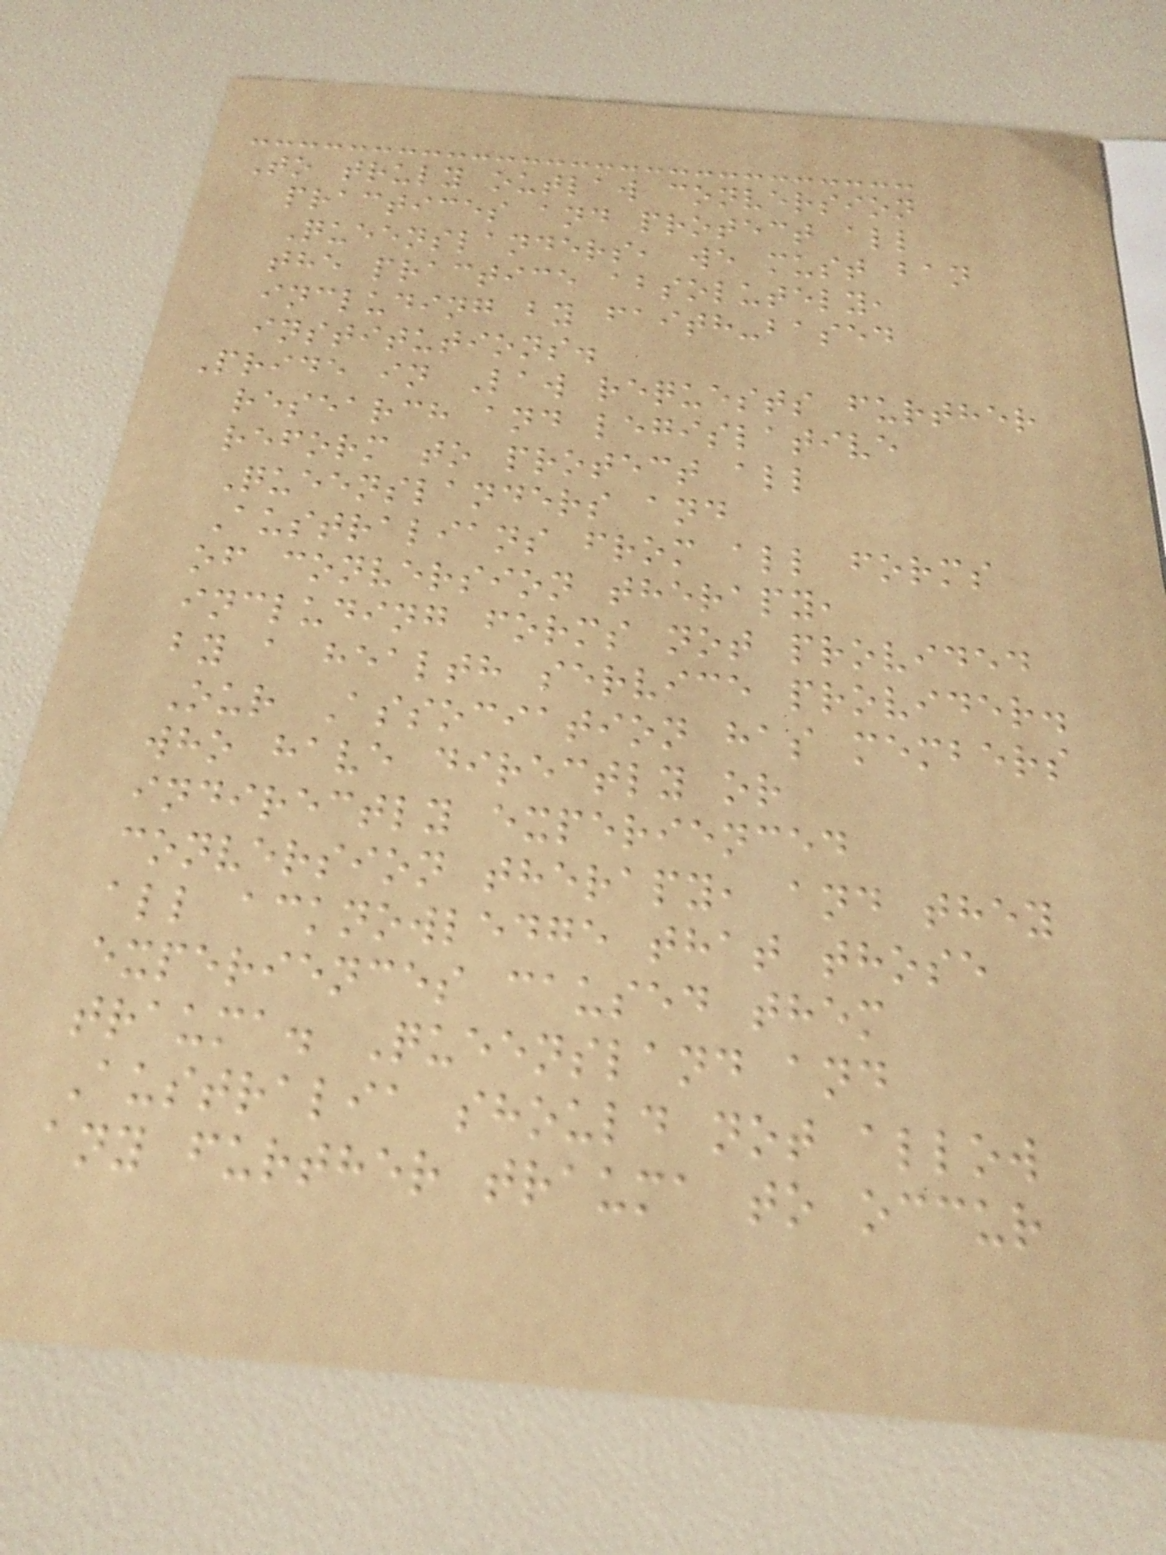To truly outlaw conversion
practices and protect all
Queenslanders, we must ban
the practice absolutely,
including by faith-based
institutions.
Pride in Law requests further
research and legislative
reform to protect all
Queenslanders and
Australians from all forms
of conversion therapy,
including forms not provided
by a health service provider.
Our Association has members
who have directly or
indirectly experienced
conversion therapy, and they
all acknowledge that those
experiences caused them
trauma. Queensland and
Australia should not allow
any further trauma to occur
